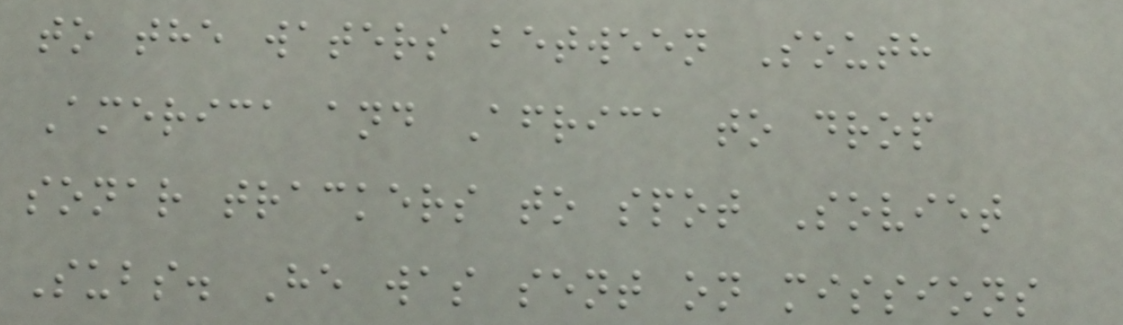to the waters between South
America and Africa to drop
sonar trackers to spot Soviet
Subs. He was sent on missions
